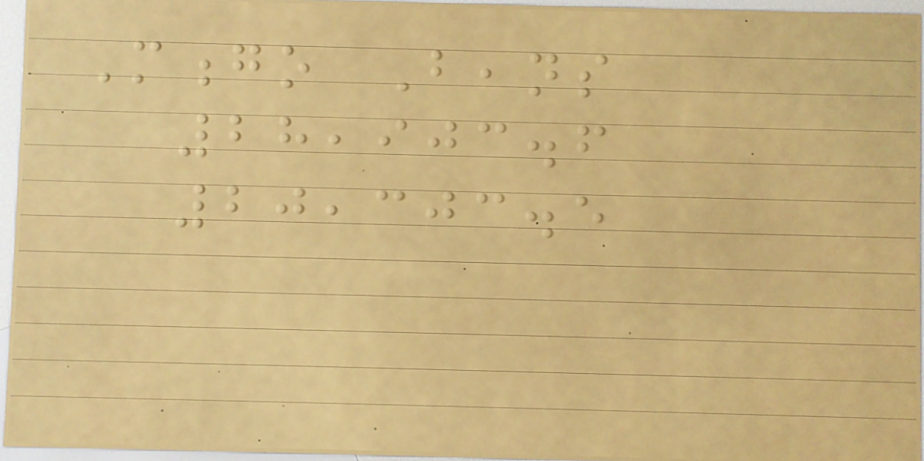Mongo Beans
28,903.6
20,303.5
